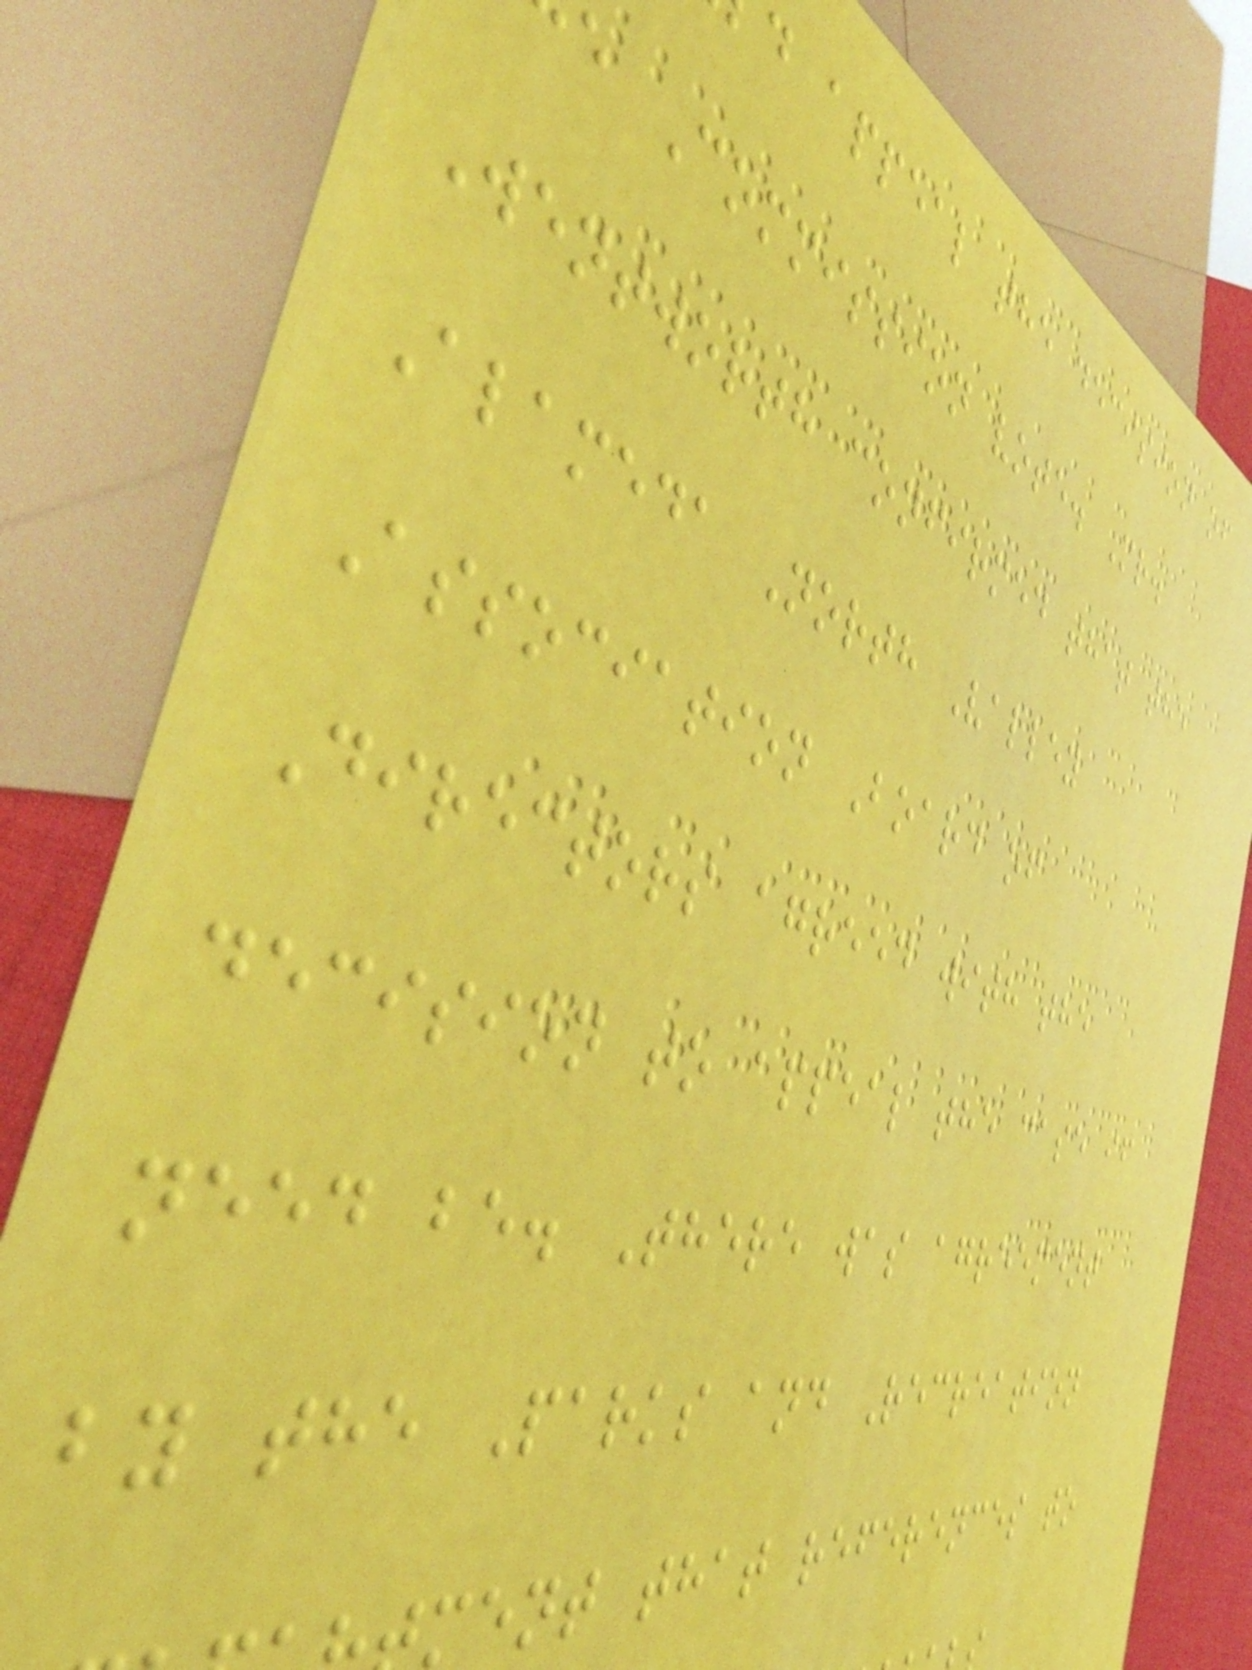d appeal the decision of
e Commission vote. Mr.
Wentworth confirmed that the
Alameda North Valley
Association Board of
Directors agreed with the
decision to appeal the case if
need be. There was agreement
by the Parks and Recreation
ment that references to
